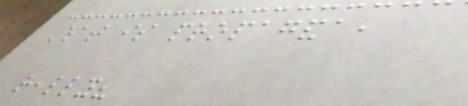What is propaganda,
really?
